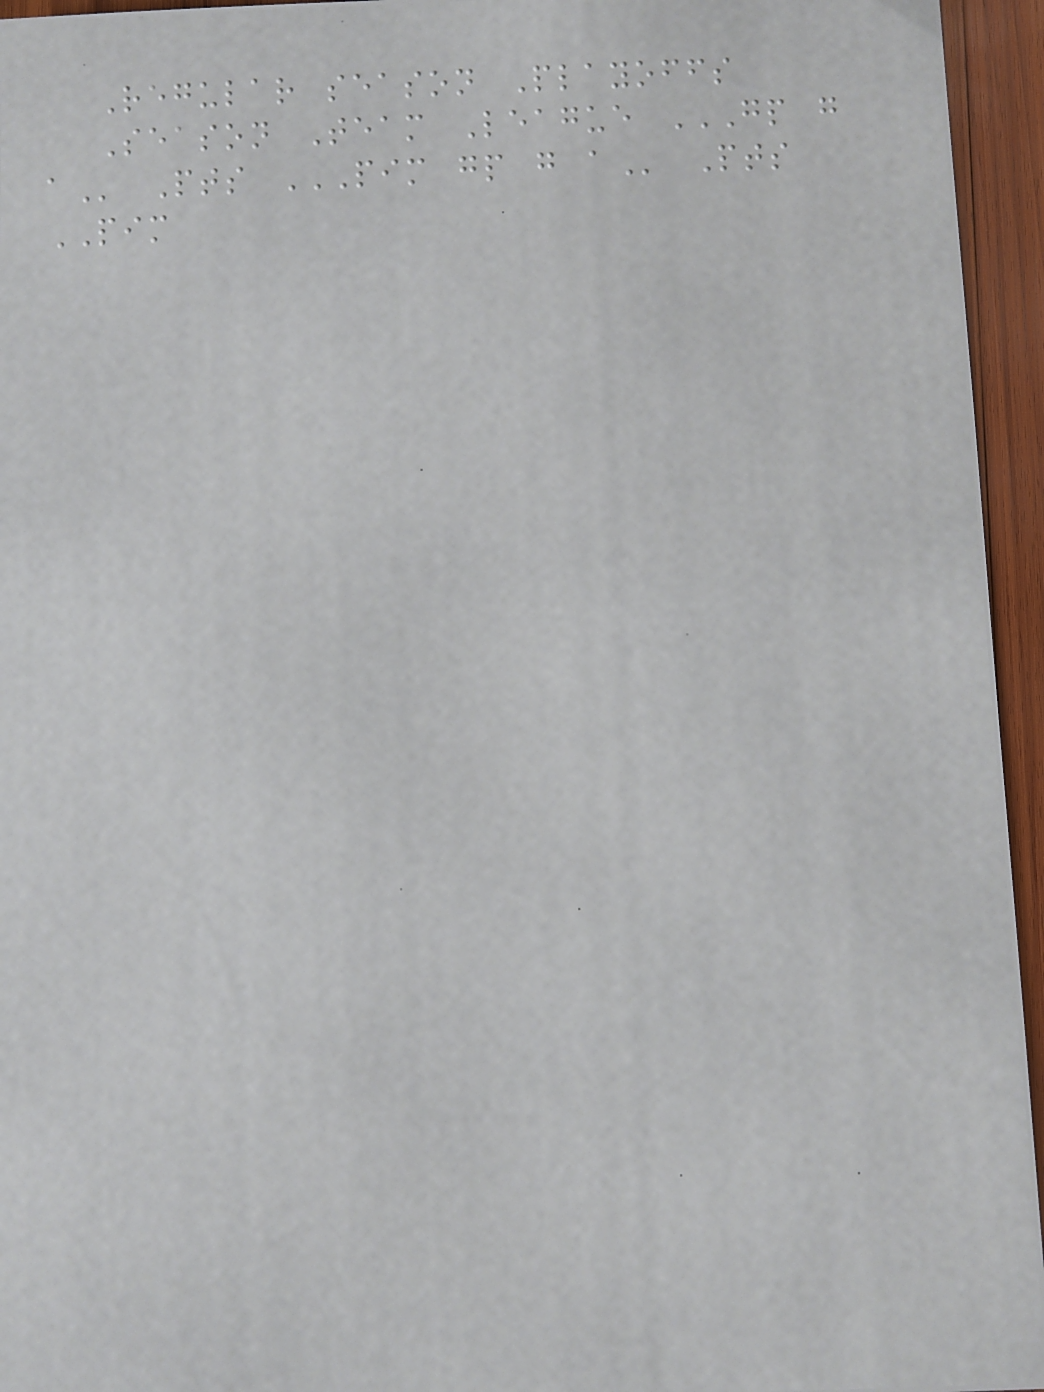Regular season Playoffs
Season Team League GP G
A Pts PIM GP G A Pts
PIM
